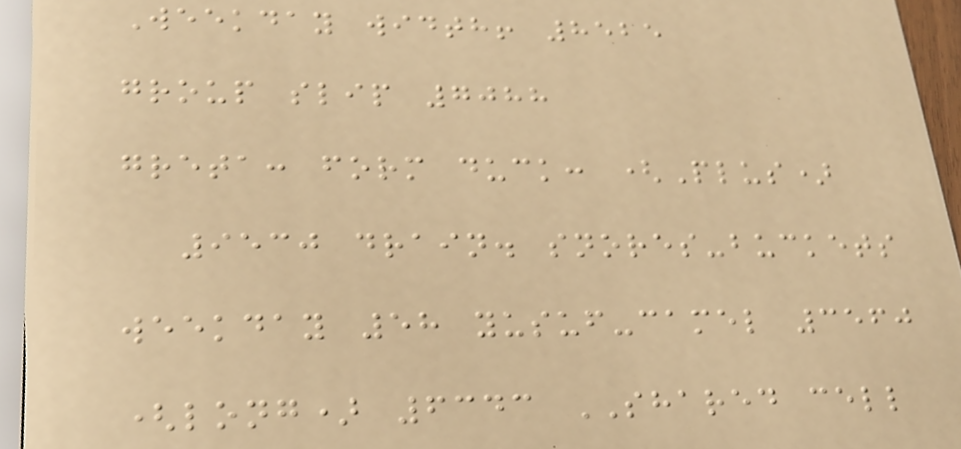Weekday width! 8525
group slip 7088
greta: form duck: (Plus)
9530 drain. snores-buckets
weekday 58 yusuf-camel 3560
(long) 6343 SHARED cell
